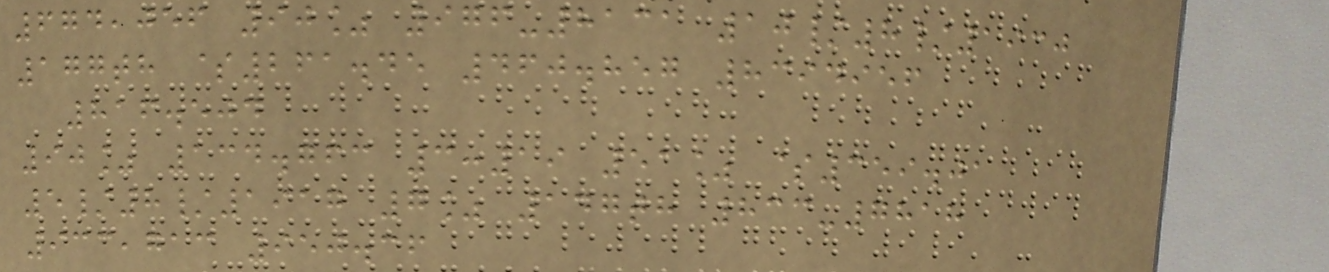674,056 90% 976-8131 10/8/1930
177th $261.45 460.857 8394956
816.504
90% 134.763 3:19 51% $359.01
5/8/1917 7% 147th 833-7818
933,713 950.36
